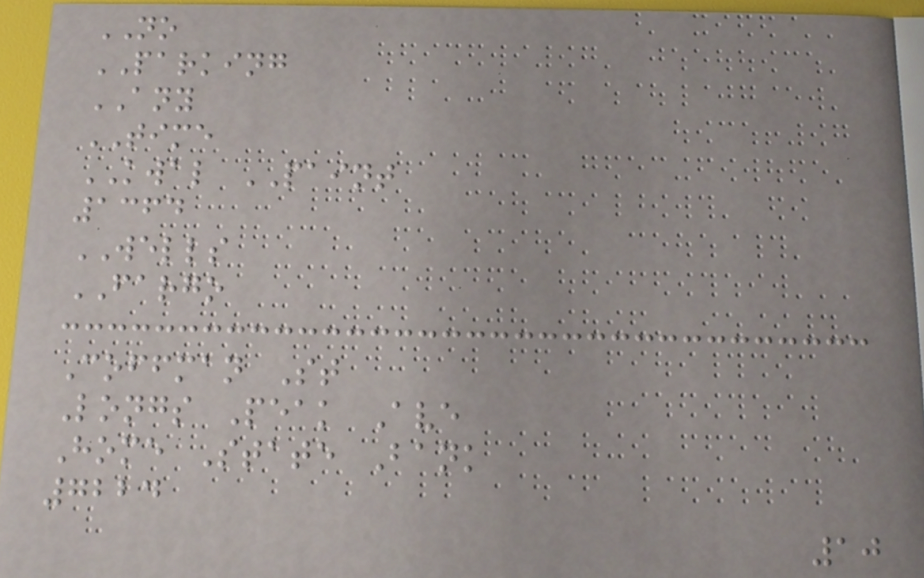NO
PARKING
ANY
TIME
KWAL PAINT
1364
WELLS
FARGO
Coffman St
Longs Peak Ave
Home State Bank
7224
10
